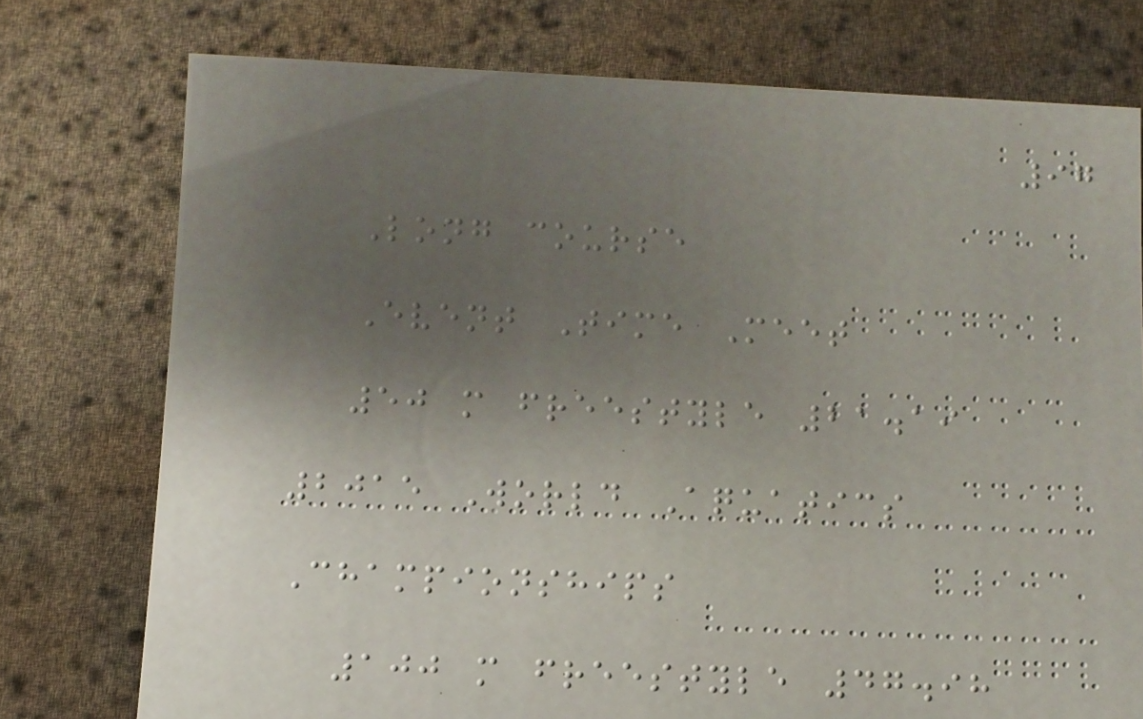97
Long course
Event Time Meet
50 m freestyle 21.19
2015 World Aquatics
Championships
100 m freestyle 47.98
